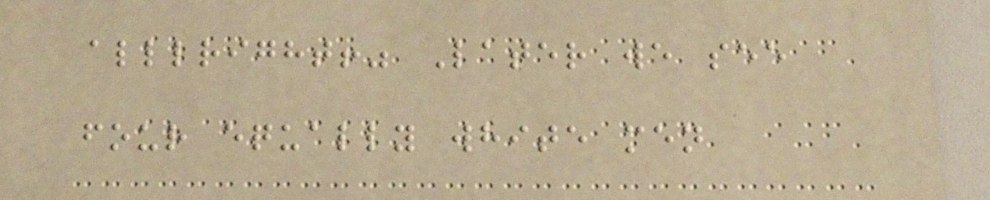alllright!" Later we see
four equally white men
